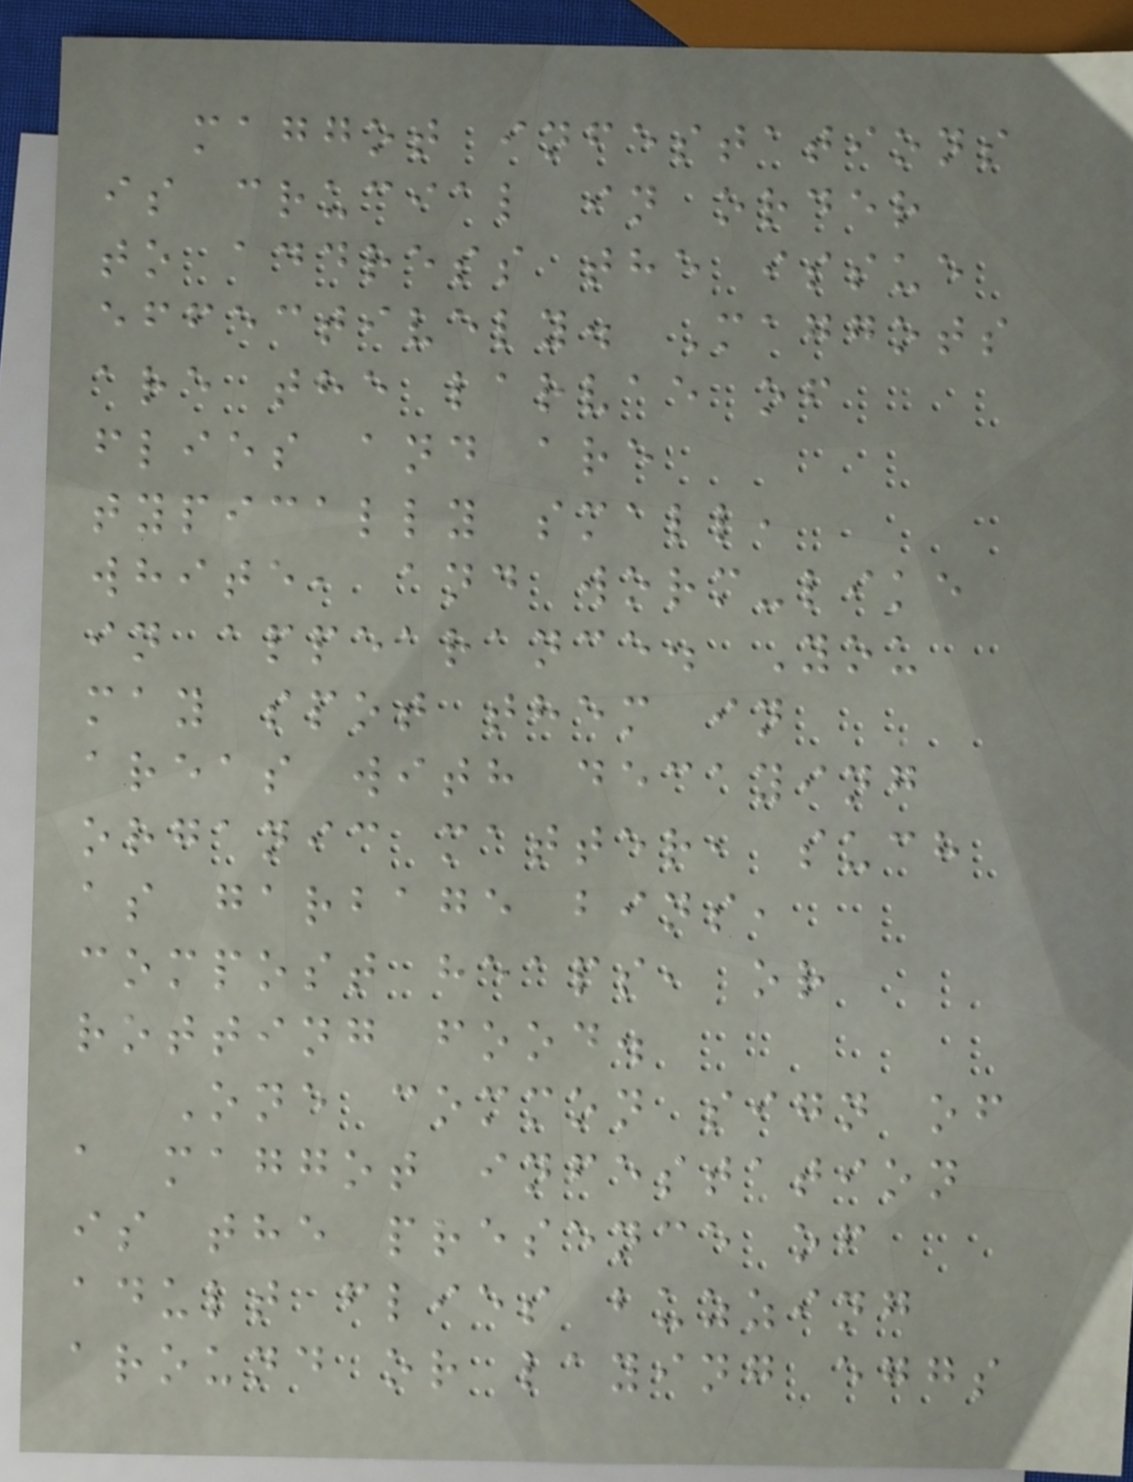maggot infestations
is crucial in order
to address the issue
effectively. Maggots
are the larvae of
flies and are
typically small,
white, and worm-like
in appearance. You
may spot them in
areas with decaying
organic matter, such
as garbage bins,
compost heaps, or
rotting food.
One common sign of
a maggot infestation
is the presence of
adult flies buzzing
around or laying eggs
